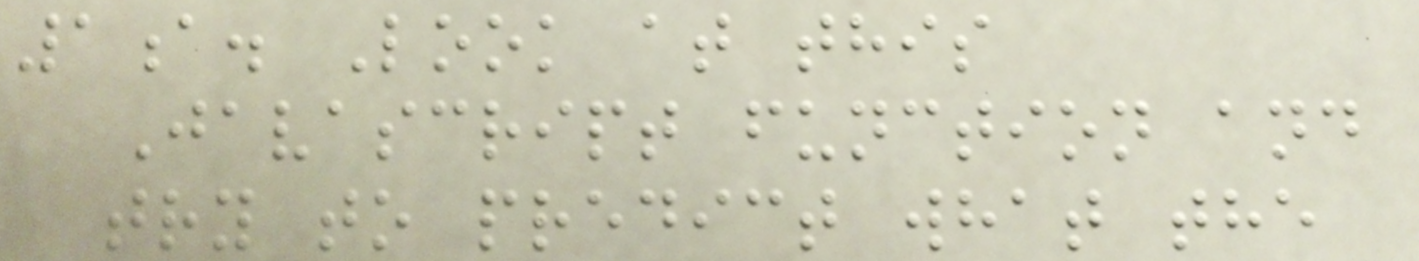1a. Look at this
Javascript function and
try to predict what the
